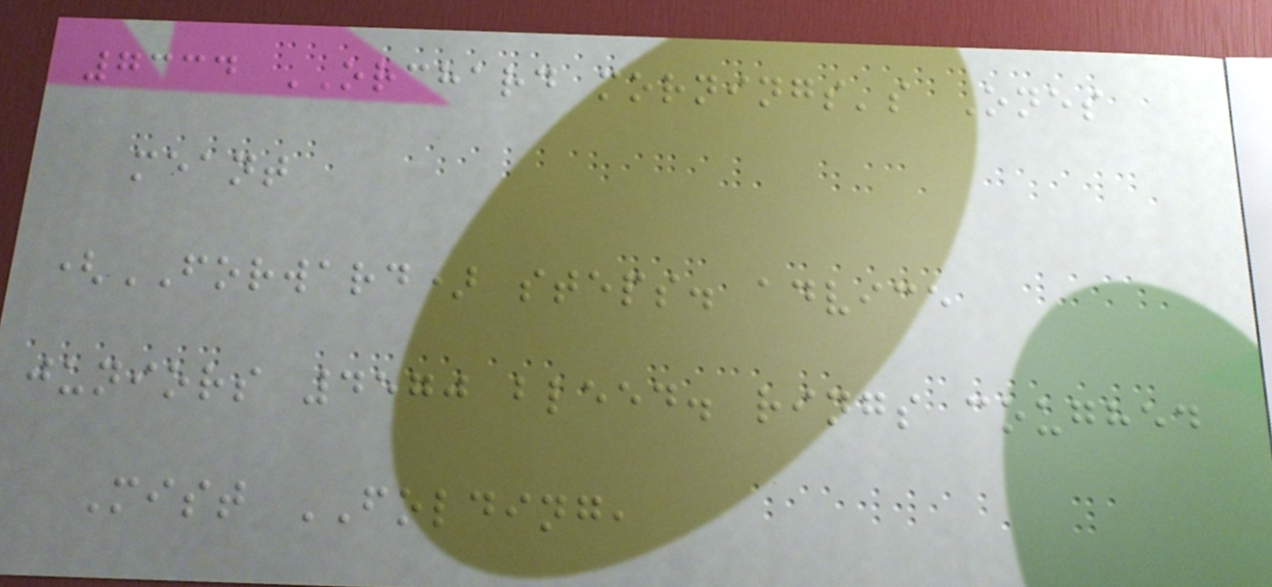7334 ORCHARD mornings's Ones
meant
(FORWARD) steps. advice
juniors 4570 bleed. rings coughed
Mist FOLDING,
